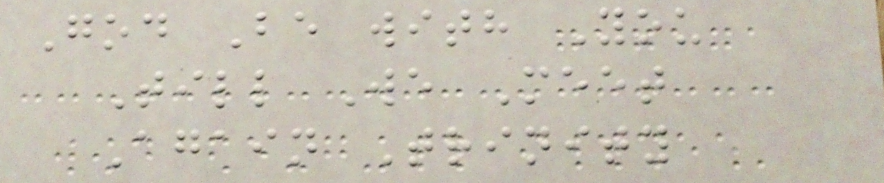God Be with You
Till We Meet
Again Trinity
